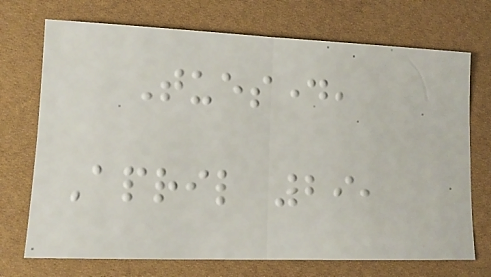Tuesday,
April 29,
